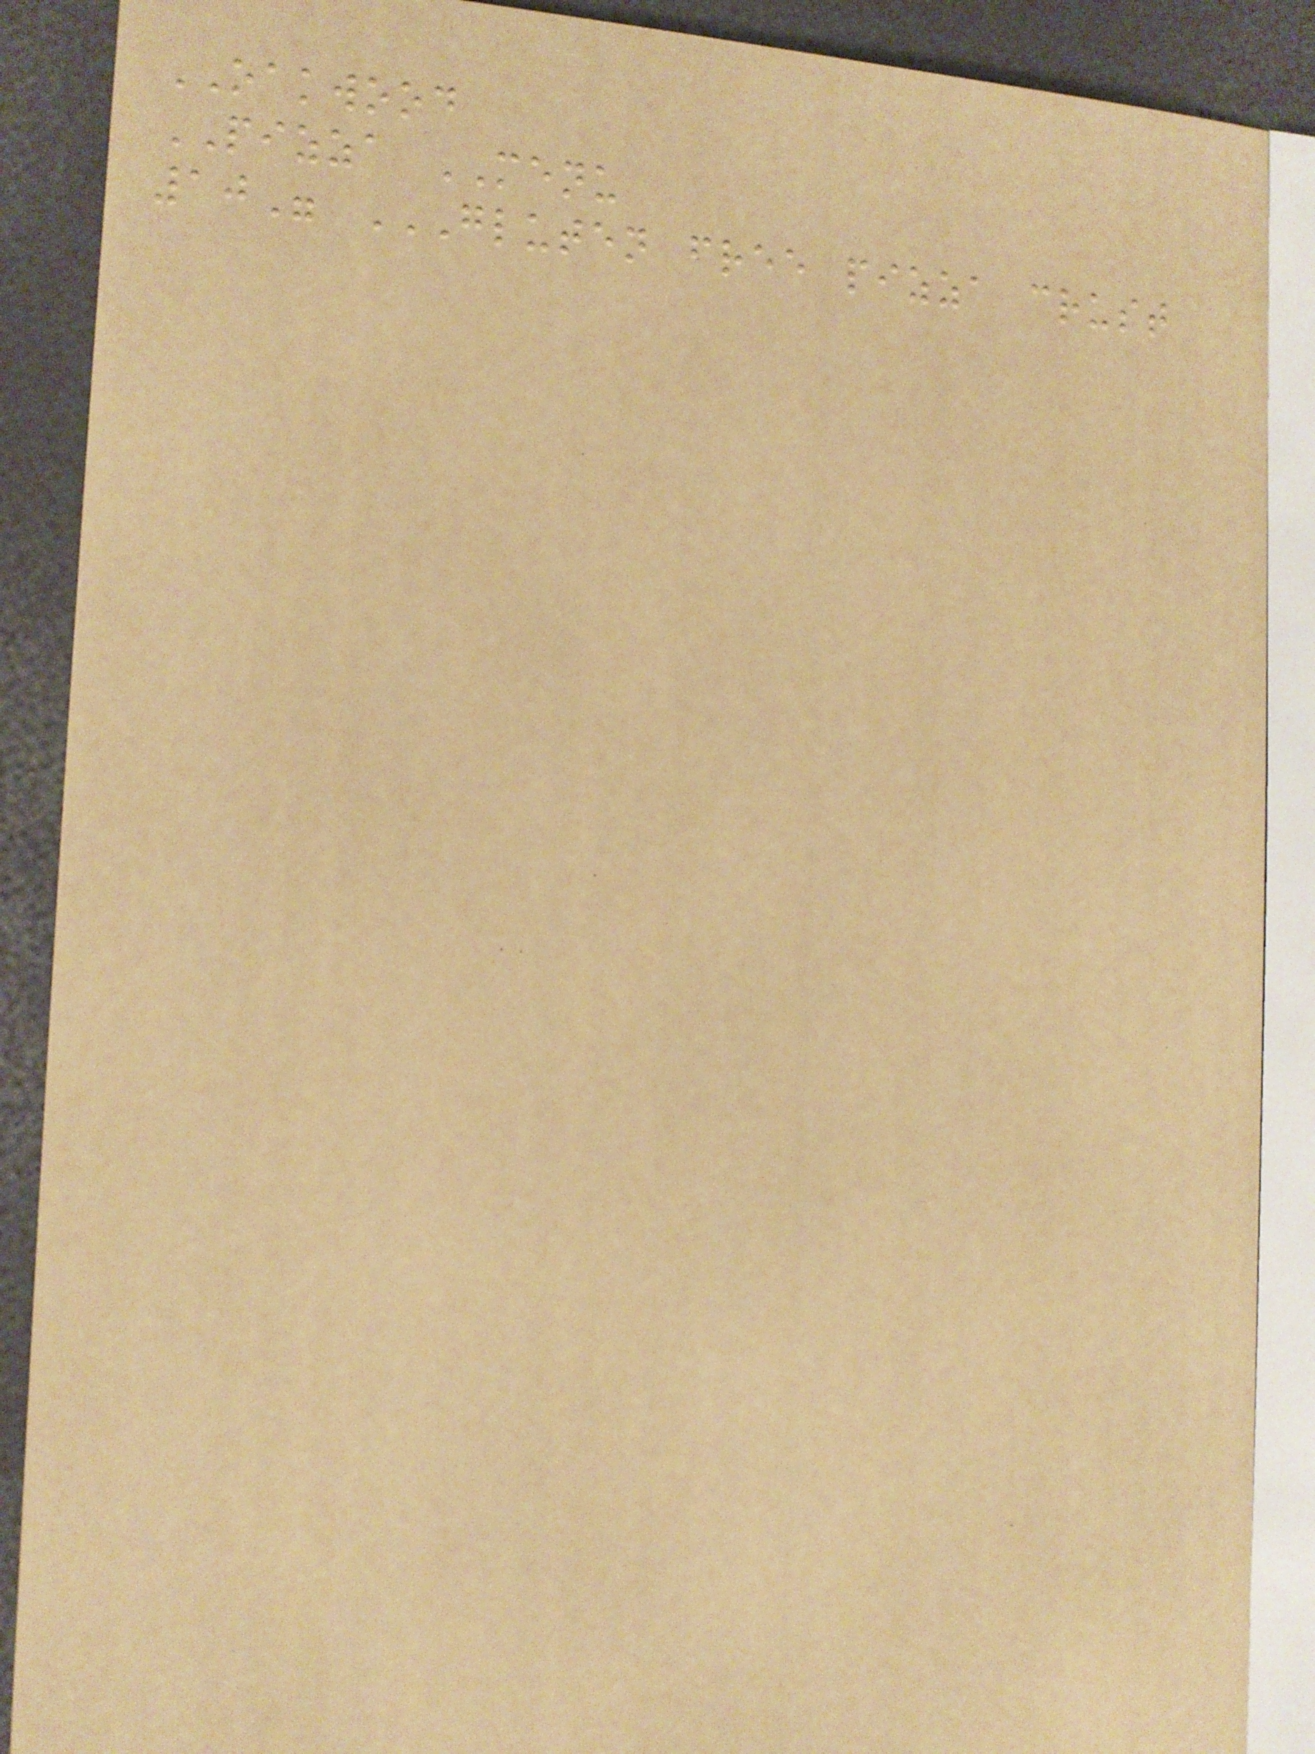OAKWOOD
PIZZA MENU
10" GLUTEN FREE PIZZA CRUST
